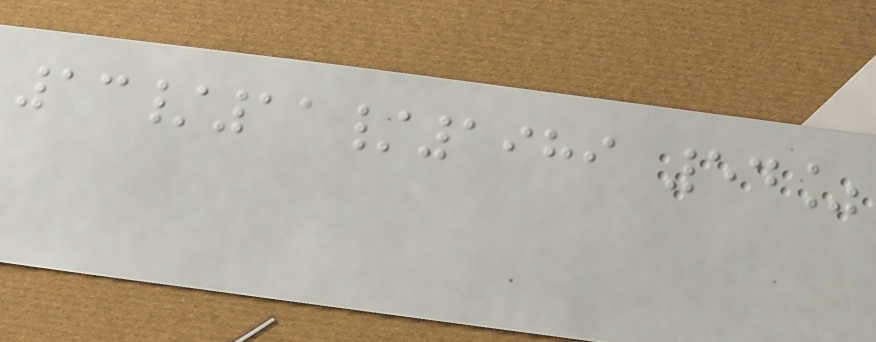13/11/1989 54%
